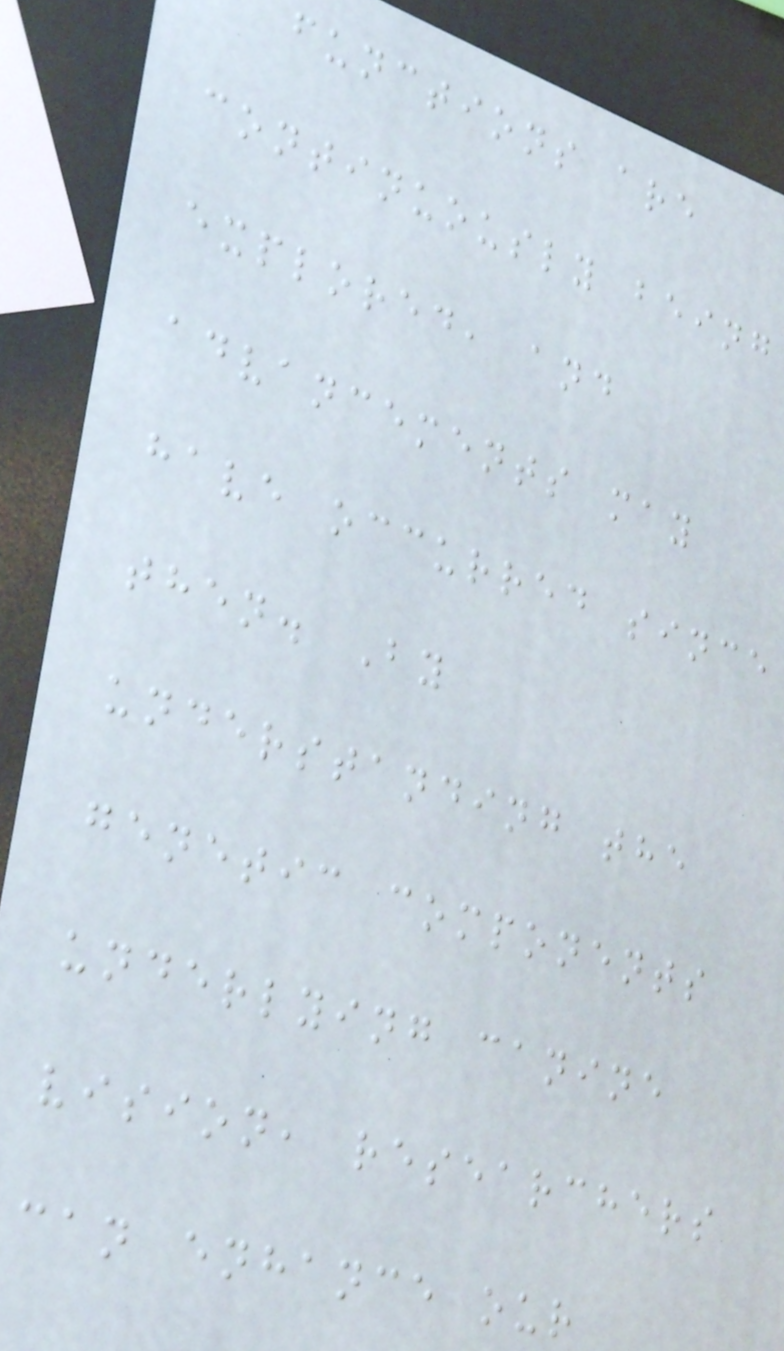functions are
continuously being
explored, and
advancements may
have occurred since
then. By
understanding the
genetic components
underlying canine
vision, researchers
can enhance our
